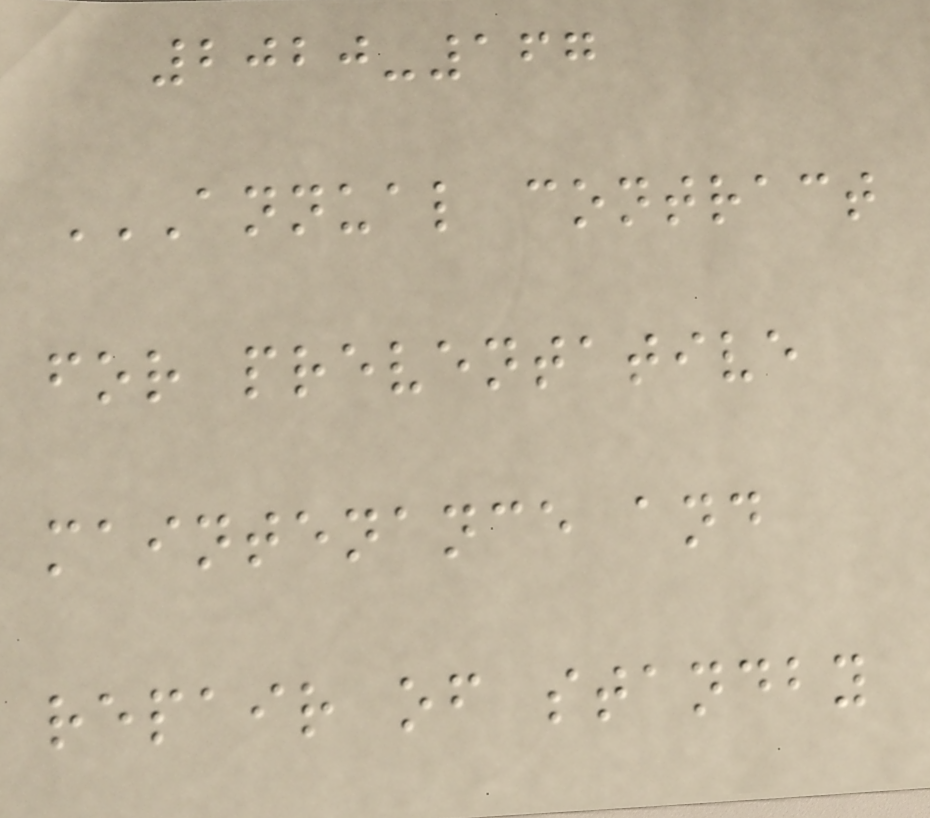2020-167
ANNUAL CONTRACT
FOR PREVENTATIVE
MAINTENANCE AND
REPAIR OF STANDBY
